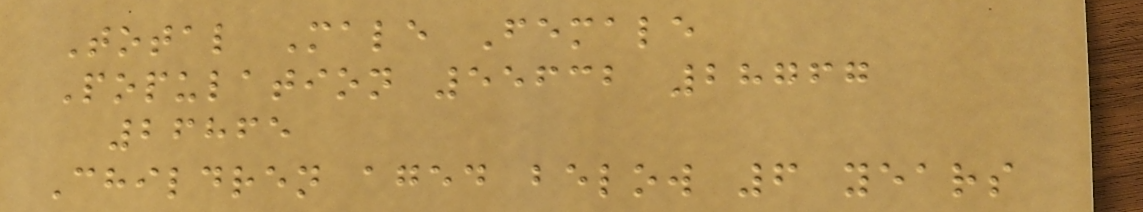Total Male Female
Population 55632 28767
26865
Children aged below 6 years
